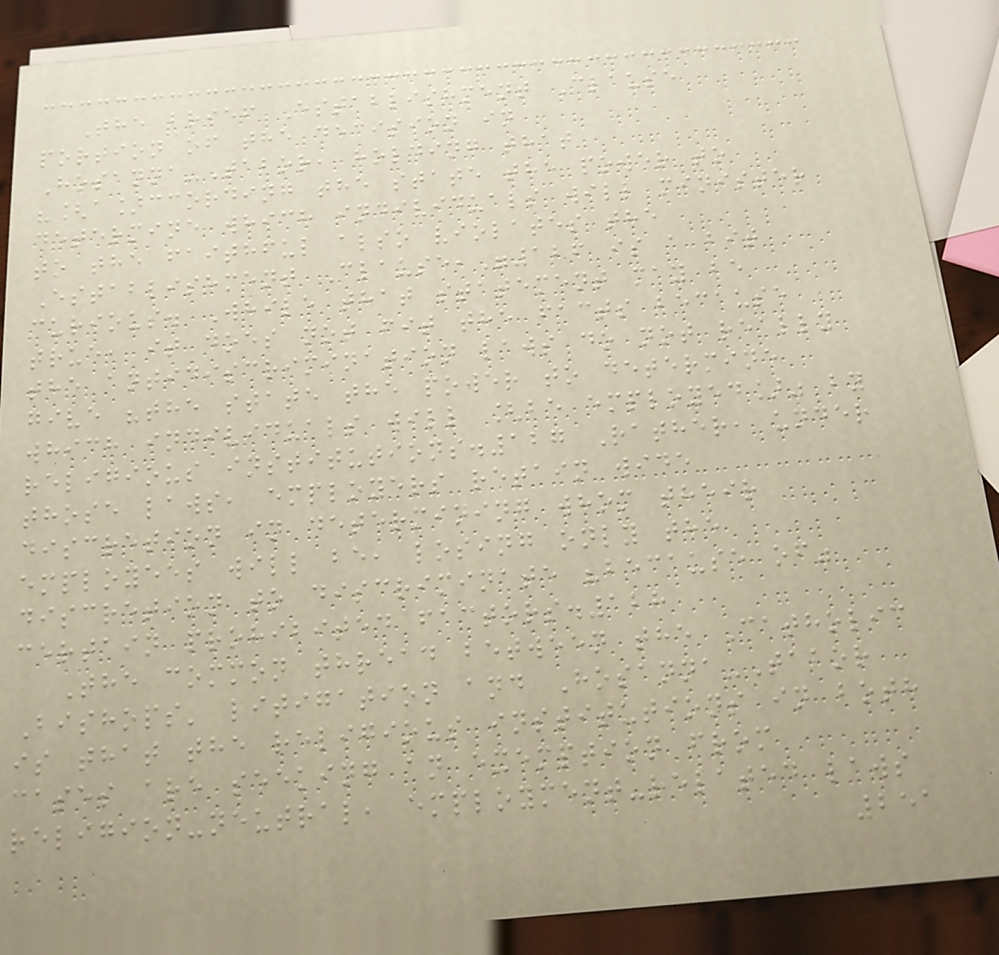The brief Establishment Clause
portion of the decision in
Hosanna-Tabor, holding that
"[a]ccording the state the power to
determine which individuals will minister
to the faithful also violates the
Establishment Clause,"126 is a bit
curious. While that statement may be
true, it does not fit the facts because
the antidiscrimination laws do not really
give "the state the power to determine
which individuals will [be employed]" by
religious institutions.127 Rather, under
those laws, employers retain wide
discretion in determining whom their
employees will be, losing only the
discretion to discriminate "because of"
certain prohibited factors.128
The common thread between the Catholic
Bishops' litigation and Hosanna-Tabor
is that the religious institutions in both
cases are seeking an exemption from
religion-neutral, employment-related laws
251
